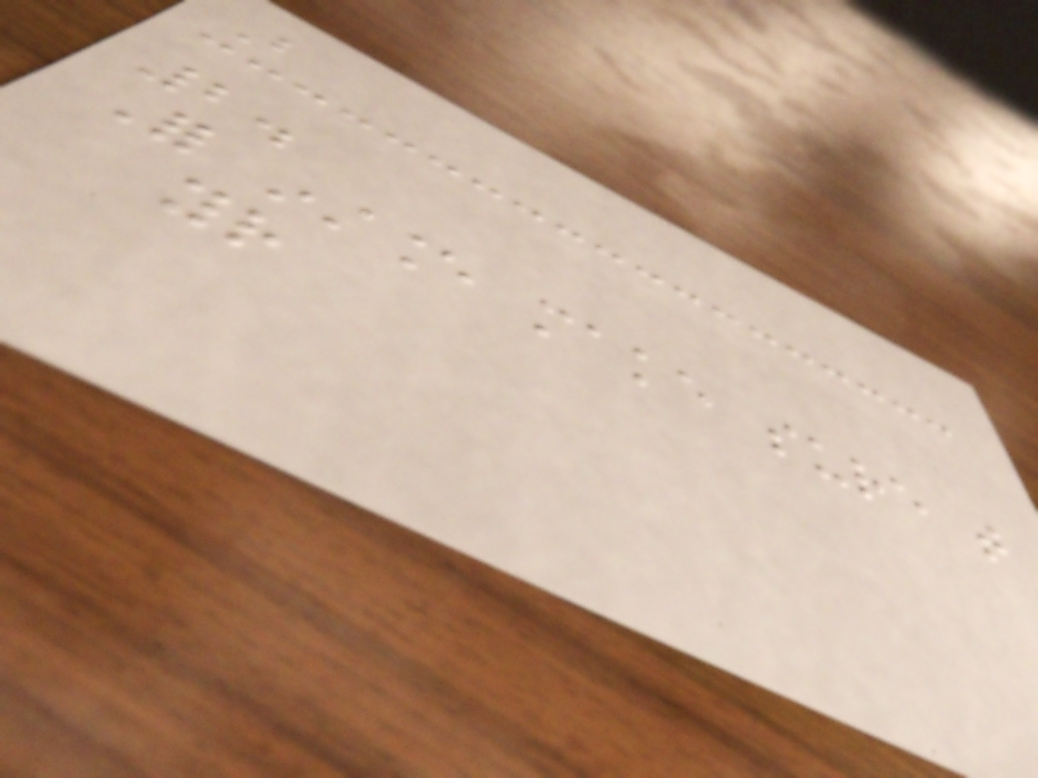But
2.
For instance make sure that
your
